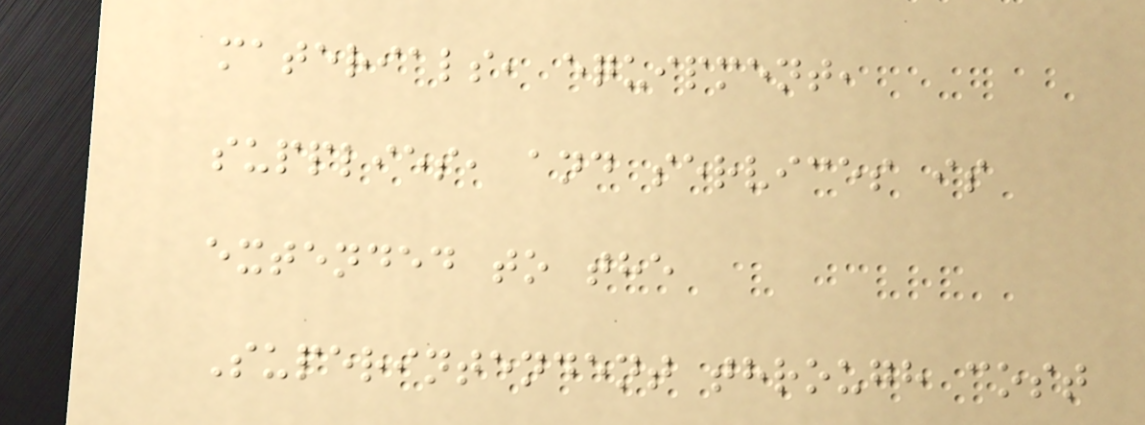materials, equipment,
supplies, and services is
extended to the
Superintendent through cost
